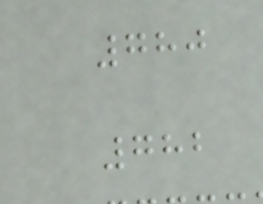780
782
